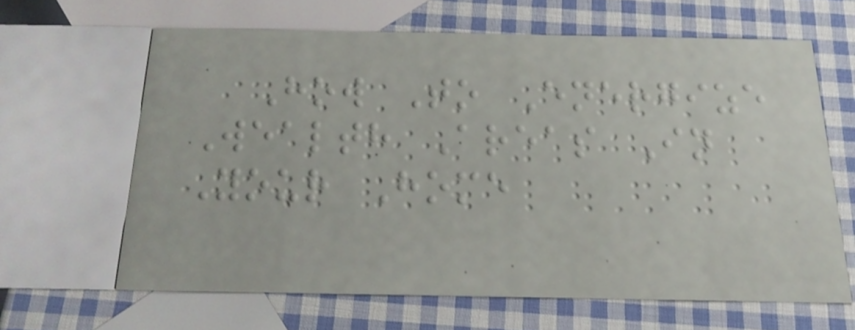How To Energize
Wealth Areas In
Your Home
